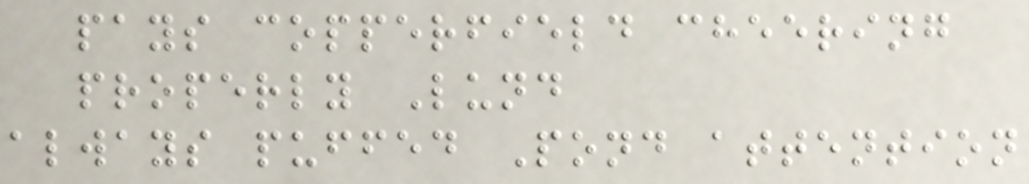pays copperfield cheering
properly Lund
always puffed Pond attention
